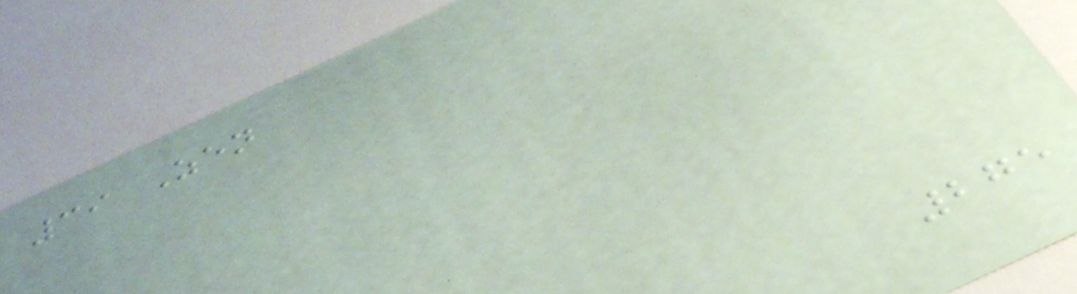39 Zen
275
